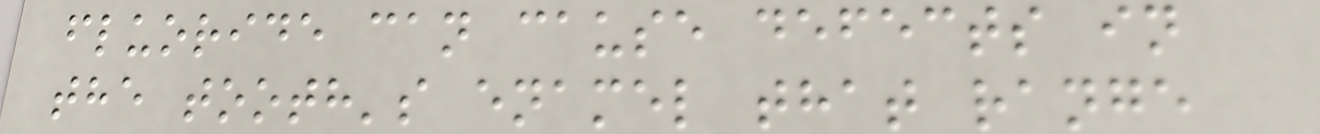fluoride can cause defects in
the tooth's enamel that range
